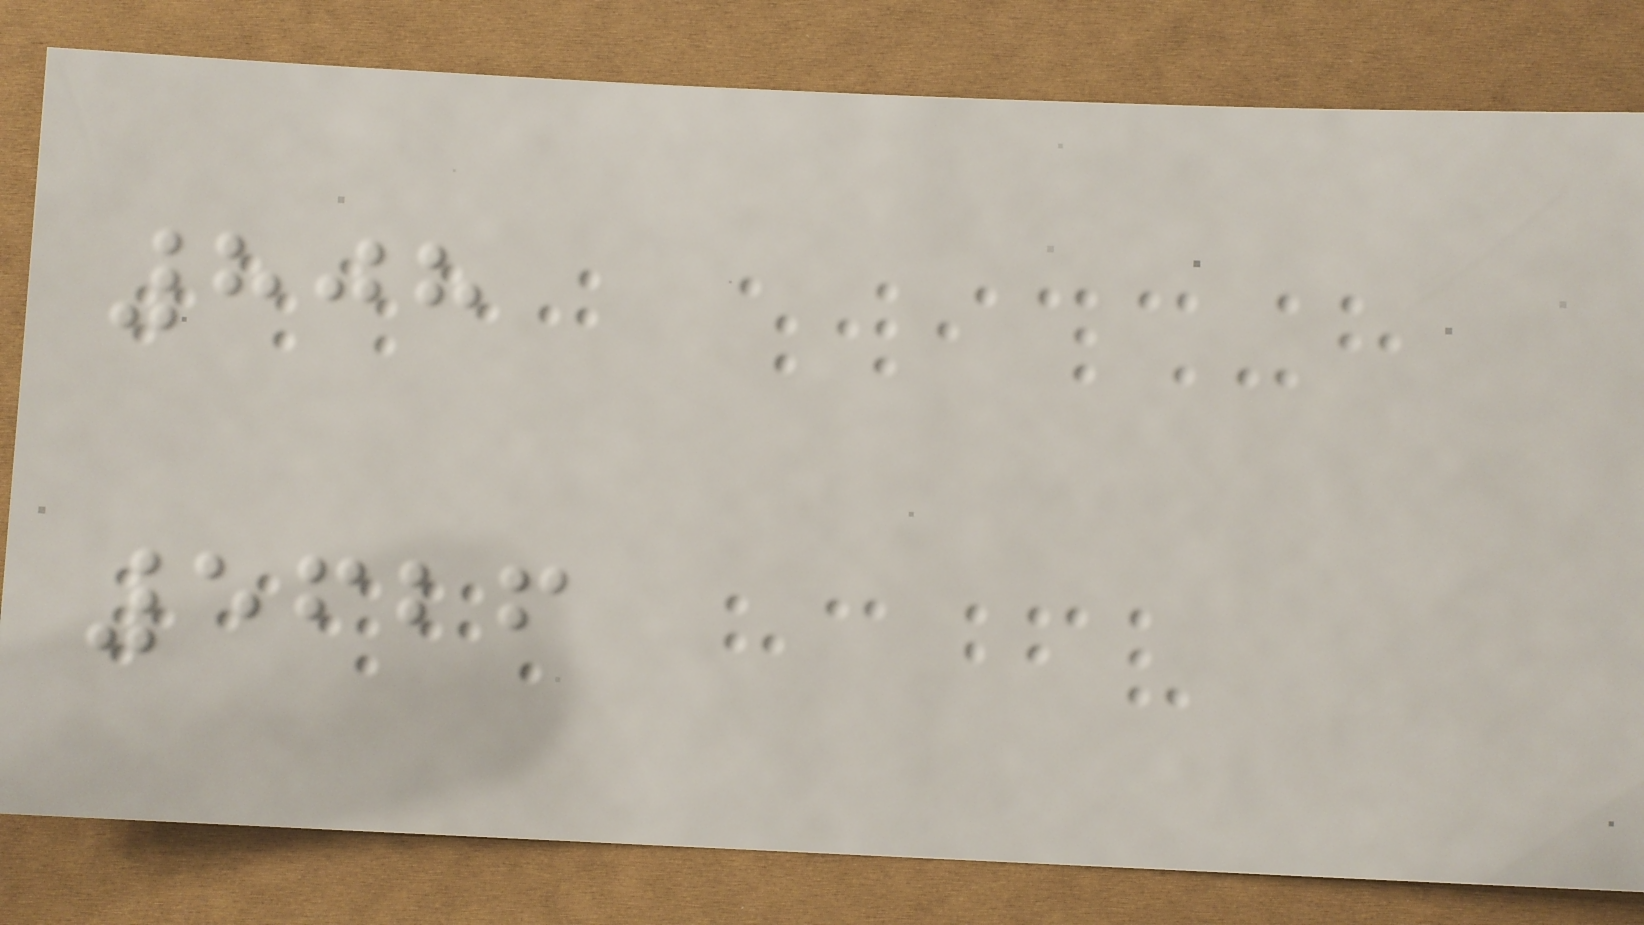808
5626
